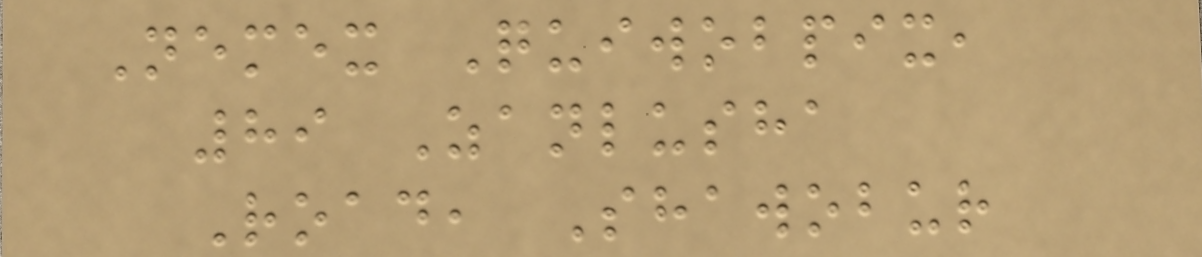Nemex Quiwobpix,
89 Zanlusha
Road, Shawobur
